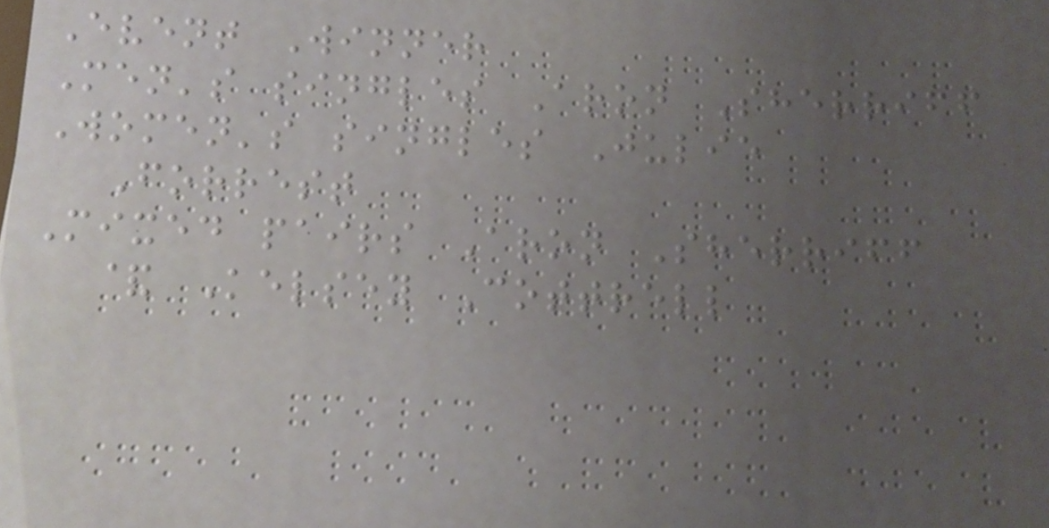Event Winner
Men's singles Aron Sherriff
Women's singles Julie
Forrest
Mixed pairs Aron Sherriff
& Kelsey Cottrell
